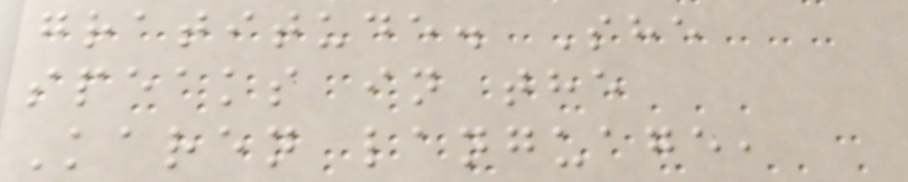gratitude. She
speaks in the
Karen language,
